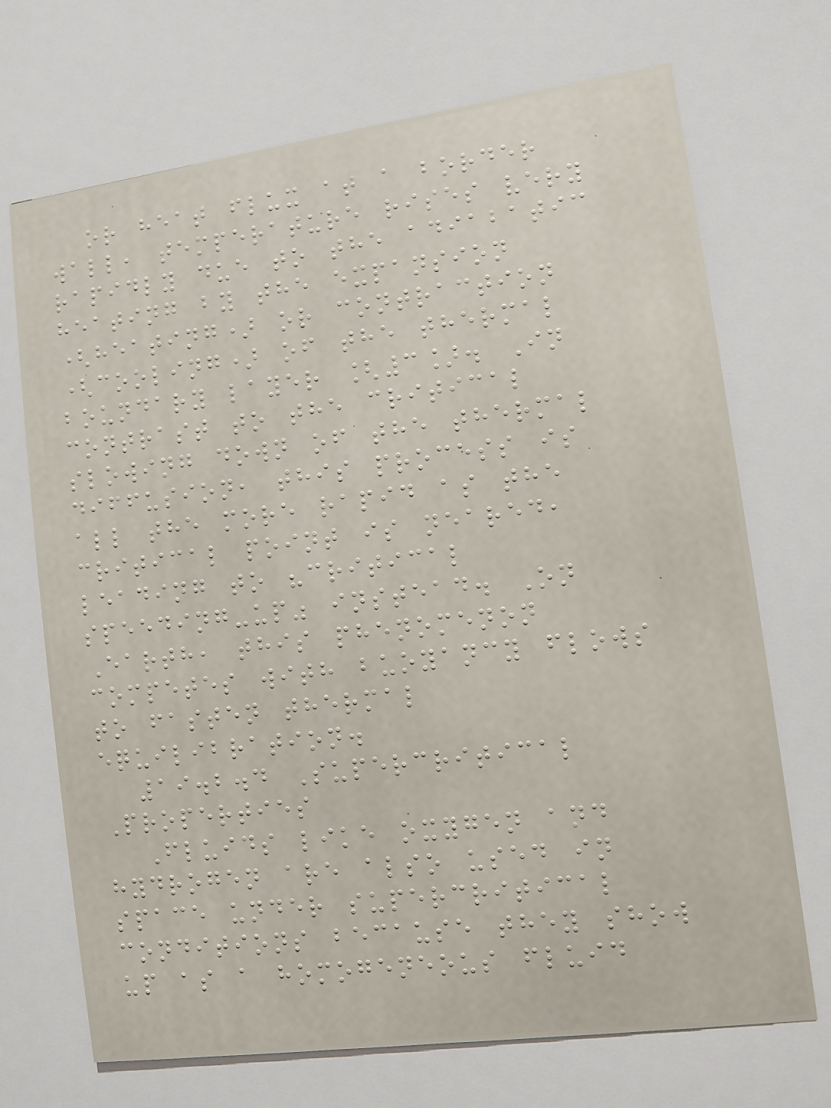or heat flux at a border
wall, temperature rises very
rapidly due to the adiabatic
heating by the expansion
(heating) or contraction
(cooling) of the thermal
boundary layer [3]. In
contrast to the critical
slowing down of the thermal
diffusion, this process is
all the more rapid as the
critical point is neared,
leading to "critical
speeding-up" instead. On
Earth, this phenomenon
competes with buoyancy flows
to fasten thermal
equilibration.
19.2.4 Supercritical
Properties
Fluids like oxygen and
hydrogen are also used in
space under supercritical
conditions because they show
up as a homogeneous fluid
